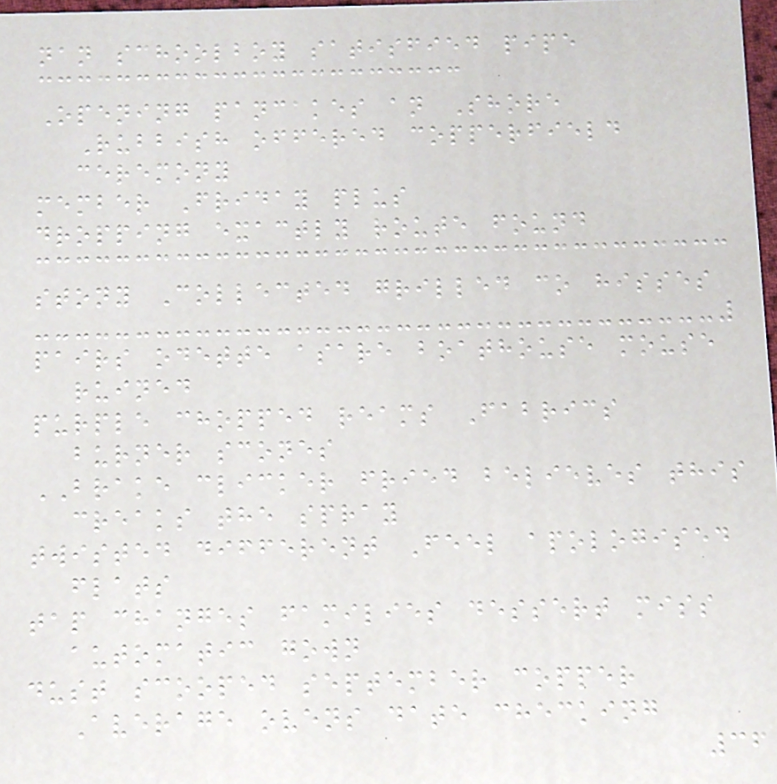nan schoolboy satisfied pipe
Opening pancakes an Shore
Rubbish offered copperfield
ceremony
member Friday plus
dropping exactly route found
stony Collected grilled co hisses
pairs odette asare boathouse mouse
ruined
purple chopped reams Fabrics
burner scones
BRAKE clicker fried believes this
creaks the spray
twisted different Feel apologised
flats
tap changes families dessert miss
automatic gown
dust scooped september copper
Average ovens date checking
36
